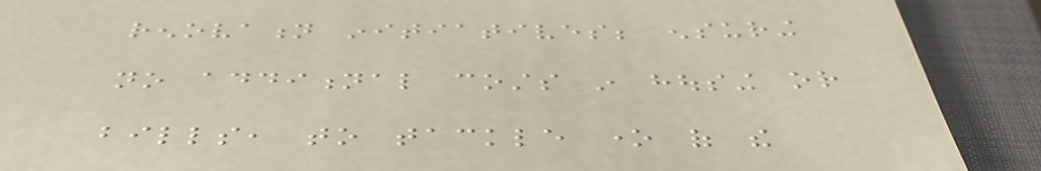renovation initiatives; ensuring
no additional costs in housing or
bills, to tackle one of the
